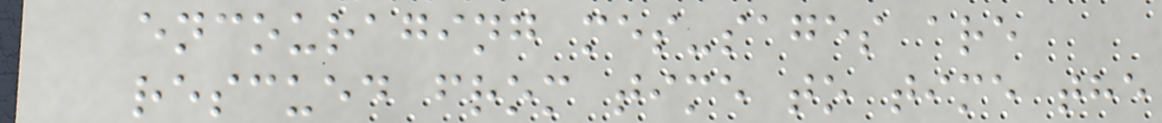encouraging mes-sages are
rescued from time to time the
